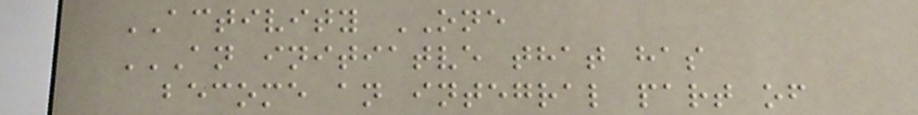ACTIVITY ONE
AN INITIATVE THAT HAS
BECOME AN INTEGRAL PART OF
